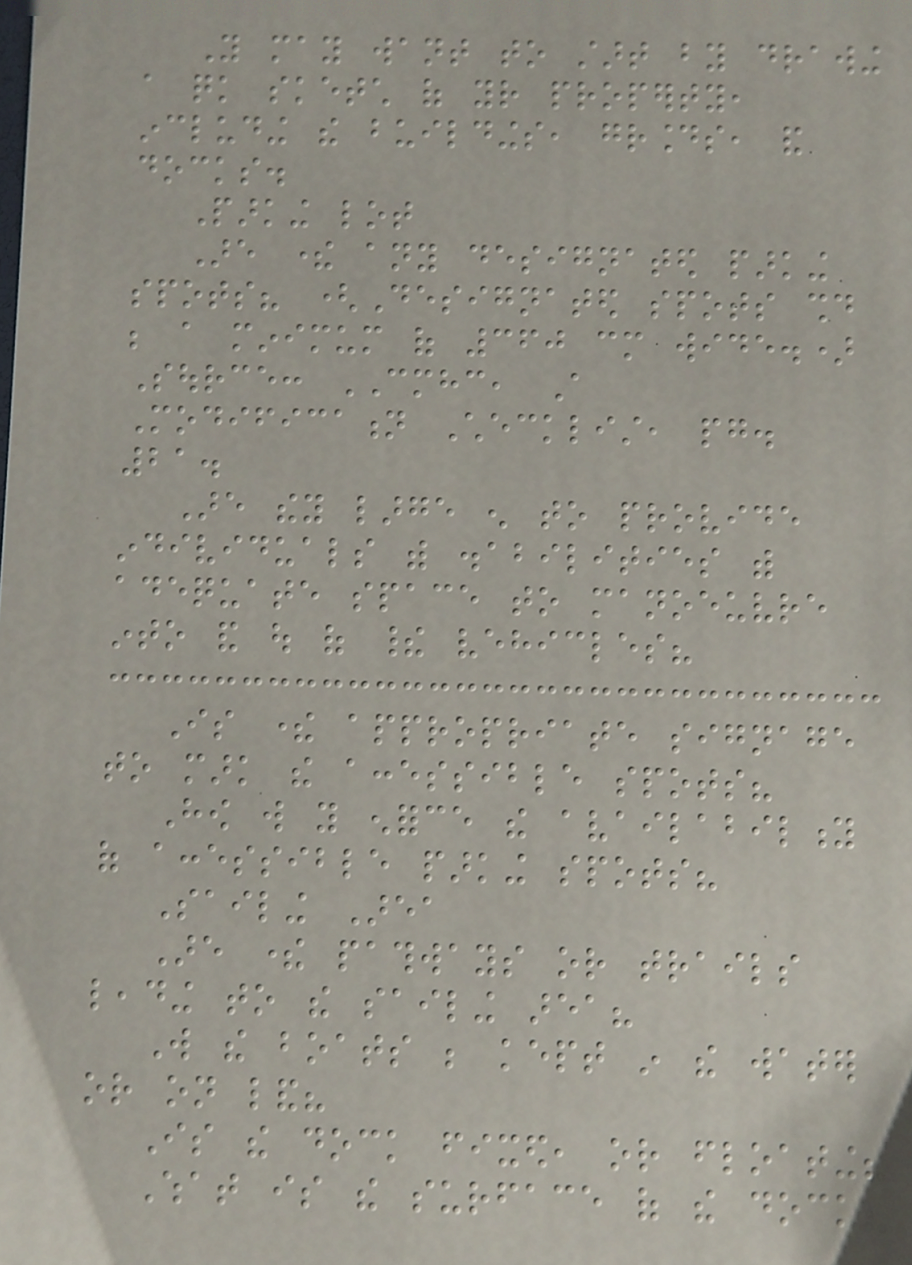You may want to start by drawing
a quick sketch of your property,
including the buildings, grounds, and
docks.
Parking lot
Are there any designated parking
spots? (Designated spots should
be a minimum of 360 cm wide.)
Source: CMHC, A
Modification Checklist, pg.
21.
Are they large enough to provide
individuals with disabilities with
adequate space to manoeuvre
into and out of their vehicles?
Is there appropriate signage
to mark the accessible spots?
How will you enforce the availability
of accessible parking spots?
Sailing Area
Are there pathways or trails
leading to the sailing area?
Will the boats be kept in the water
or on land?
Is the dock fixed, or floating?
What is the surface of the dock?
